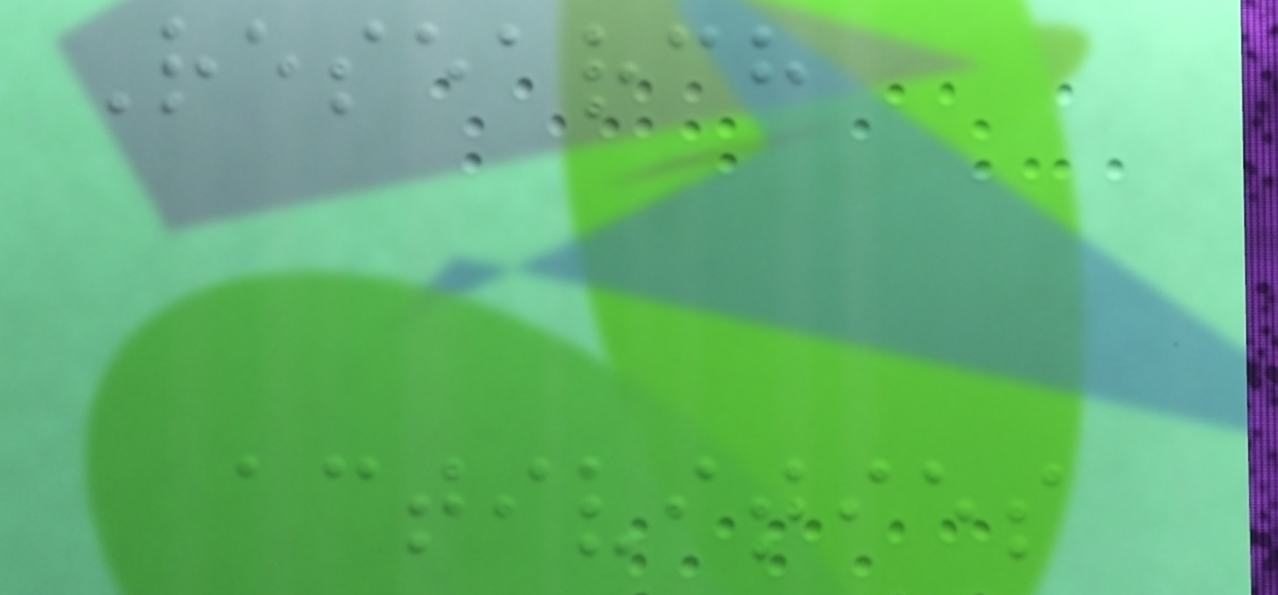Research
activities
